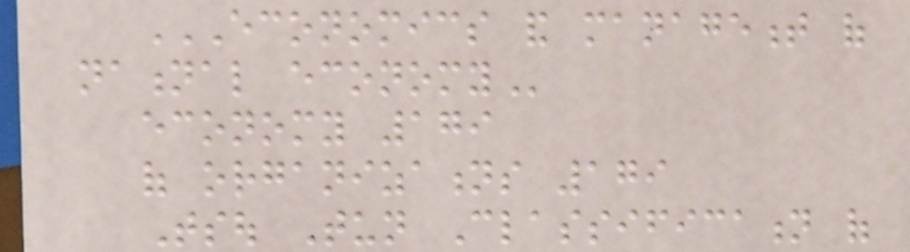ECONOMICS AND MANAGEMENT OF
NATIONAL ECONOMY
economy 179
of organizations 179
Tsou Tun Classification of
